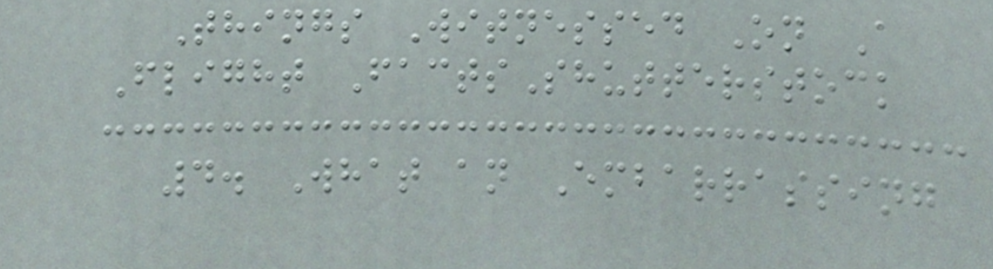Things Witnessed On A
Flight FactsShutterstock
4. What an Embarrassing
